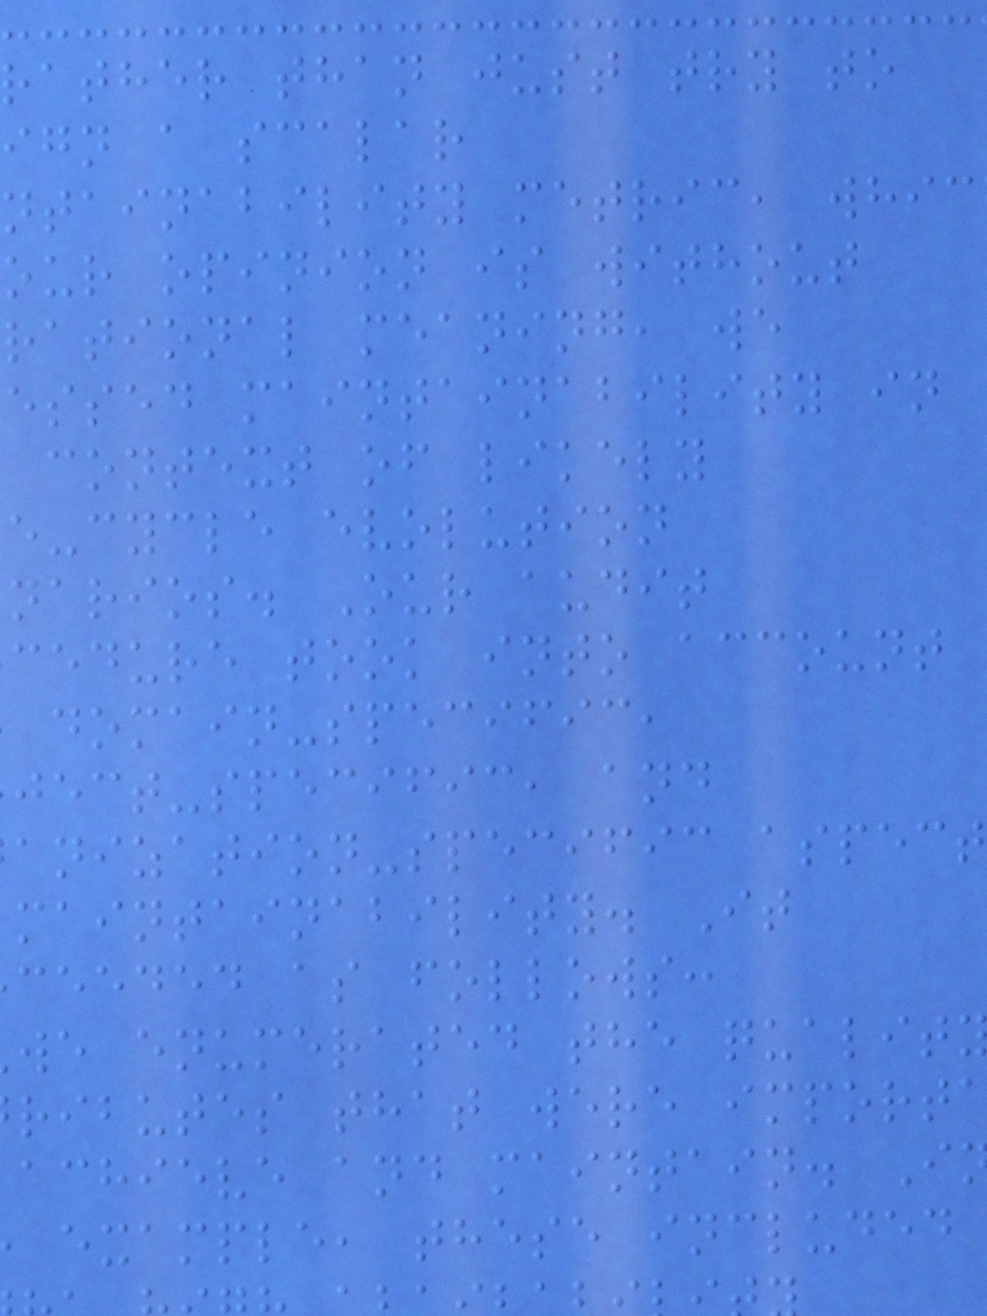rather than just try to
ign a scalar
ntainability metric, whic
our opinion is without
rational meaning, we
essed maintainability in
context of likely
e-cycle evolution
narios. Our audit
cedure took into account
domain-specific,
ject-specific, and
anization-specific aspect
maintainability. It
ceeded as follows:
we enumerated the qualit
ributes that were import
achieve and maintain. I
example, these included
